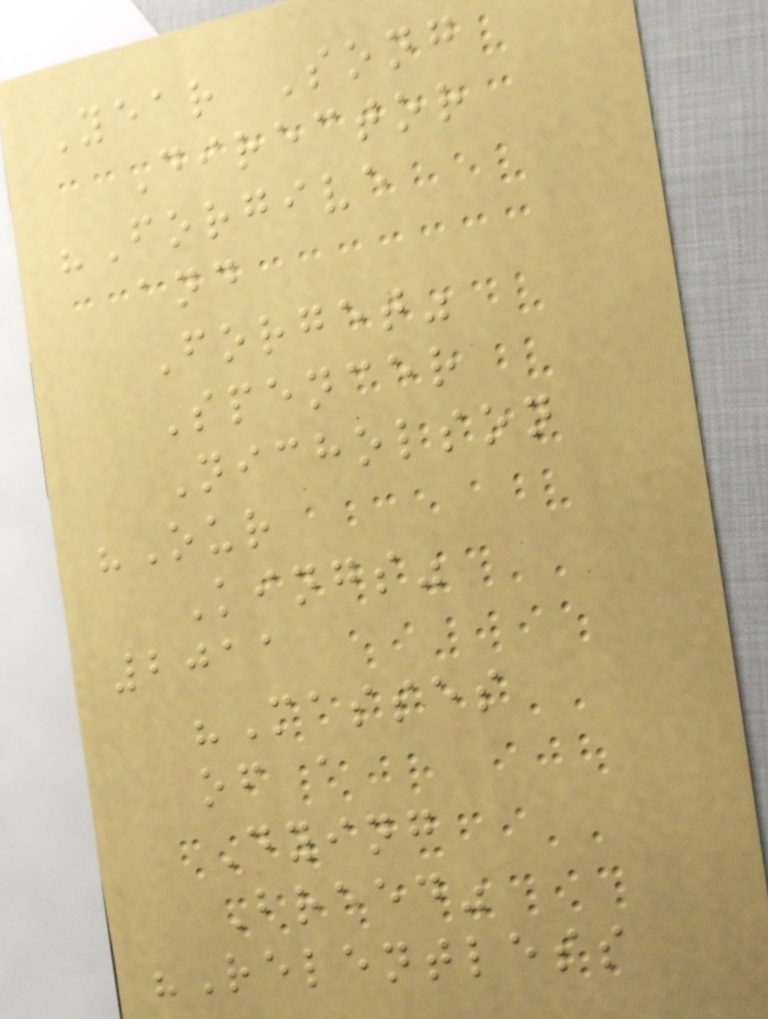Year Song
Director
"Forgive
and
Forget"
Spencer
Nicholson
"Our
Kings"
2011
"Masses
of a
Dying
Breed"
"Relentless
